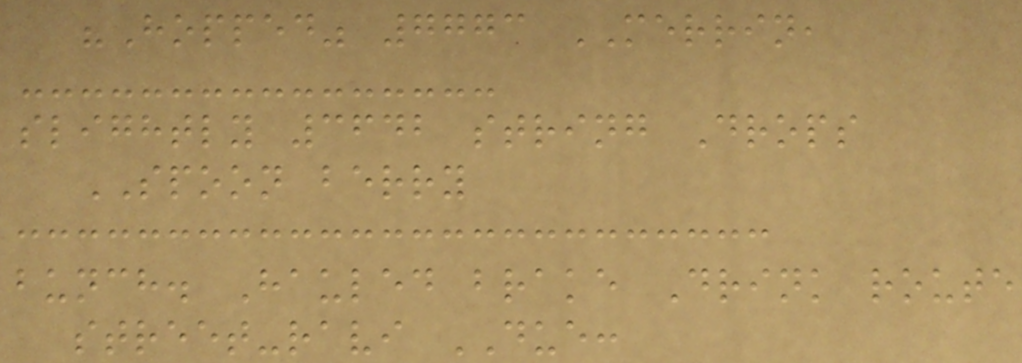"Hopped" 7773 MERRIN,
slightly 3642 string Drops
SPOON berry
bunch. Hauled brake Drink route
street-ravi DUE:
